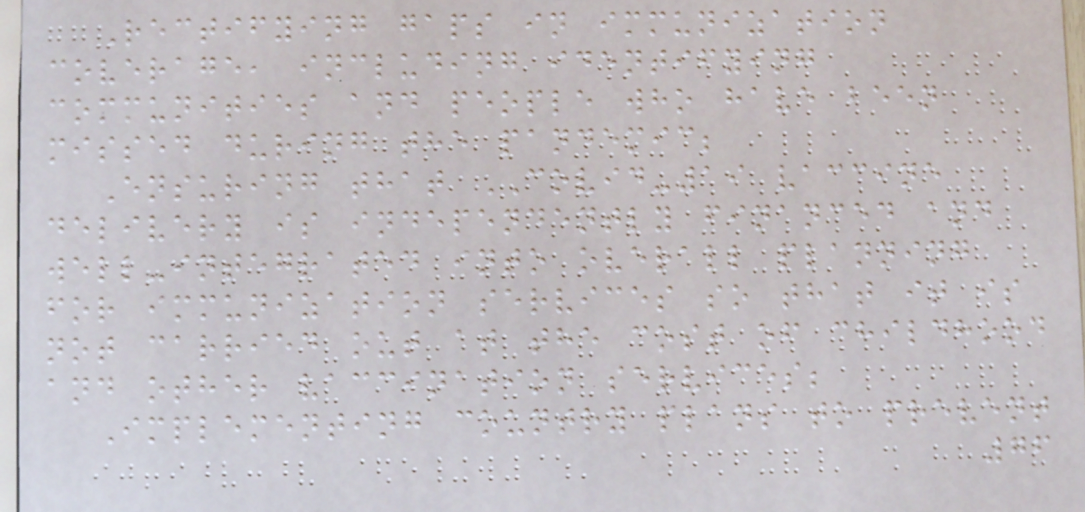Rectifying gaps in immunization
coverage, including identifying
communities and people who have been
missed during the pandemic;
Ensuring that COVID-19 vaccine
delivery is independently financed and
well-integrated into overall planning
for immunization services so that it is
not carried out at the cost of childhood
and other vaccination services;
Implementing country plans to prevent
76
